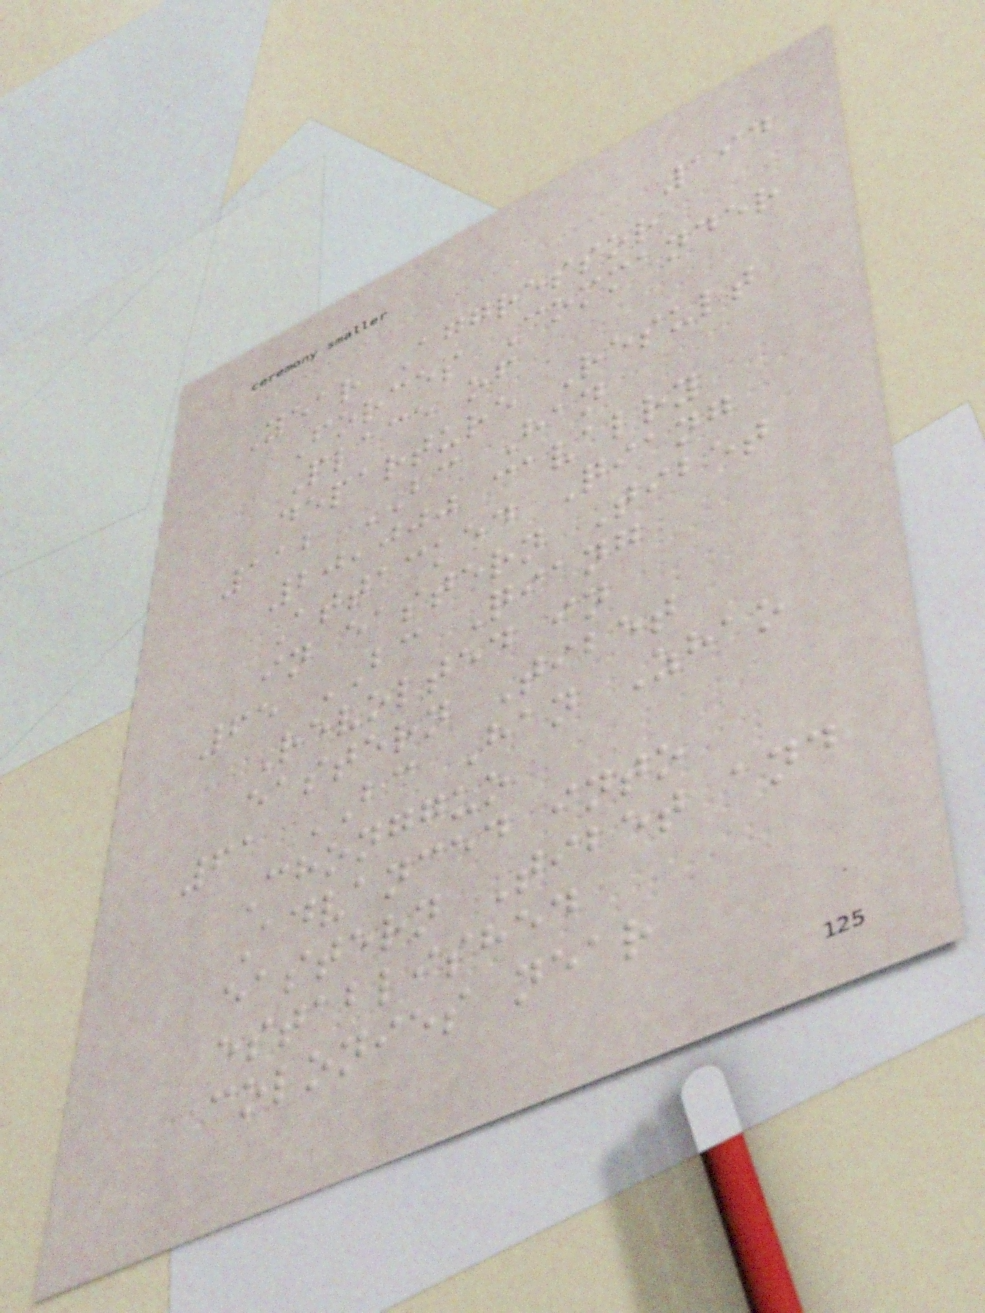194
Year Aggressor
Forces Commander
Place of
departure Result
112 BC Han
20,000 cavalry
Attacked Qiang
in eastern Tibet
65 BC Qiang
Revolted in
eastern Tibet
61 BC Han Zhao
Chongguo
Advanced into
eastern Tibet and
established
colonies near
